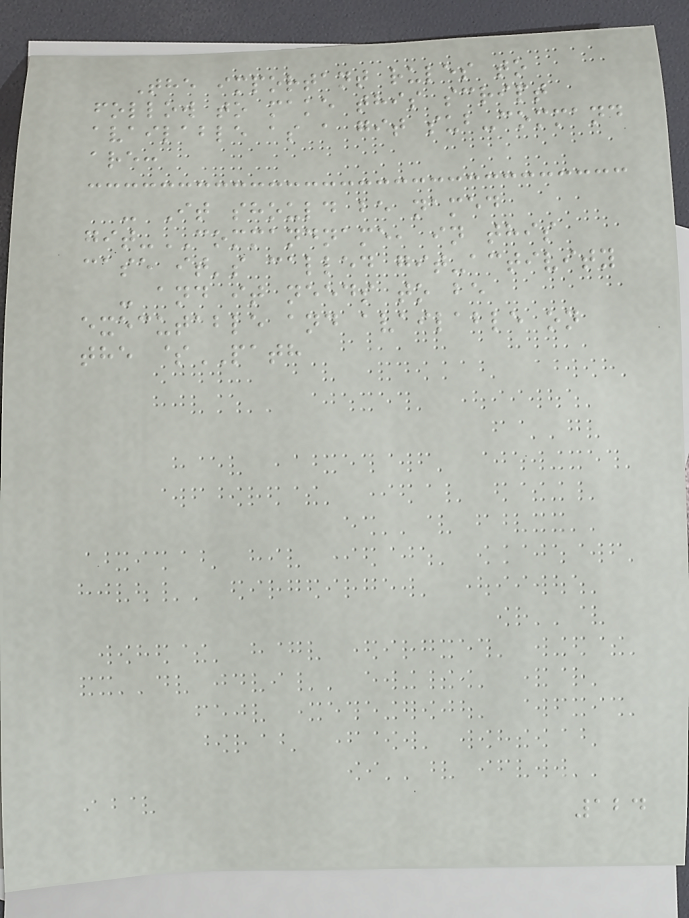The important rules to
follow to make this script
available as a git sub-command
are:
- It should be named
git-COMMANDNAME, in this
case it's called git-activity
- and it needs to be
executable and available on
the $PATH
124
